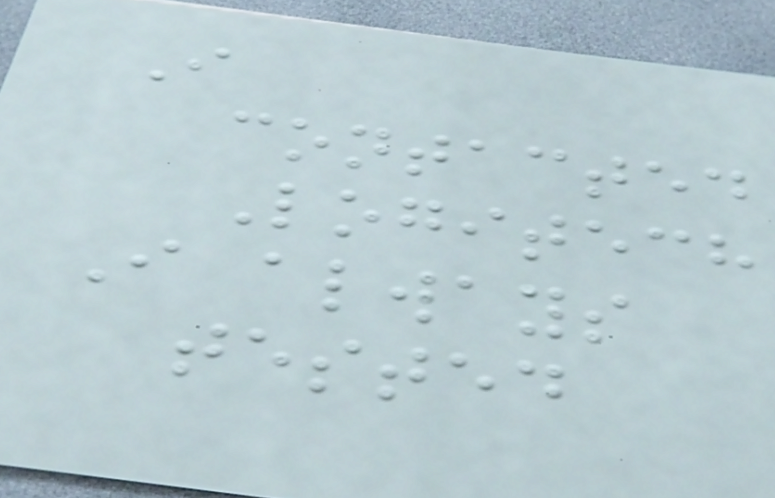I
contacted
Logitech
I always
tested
